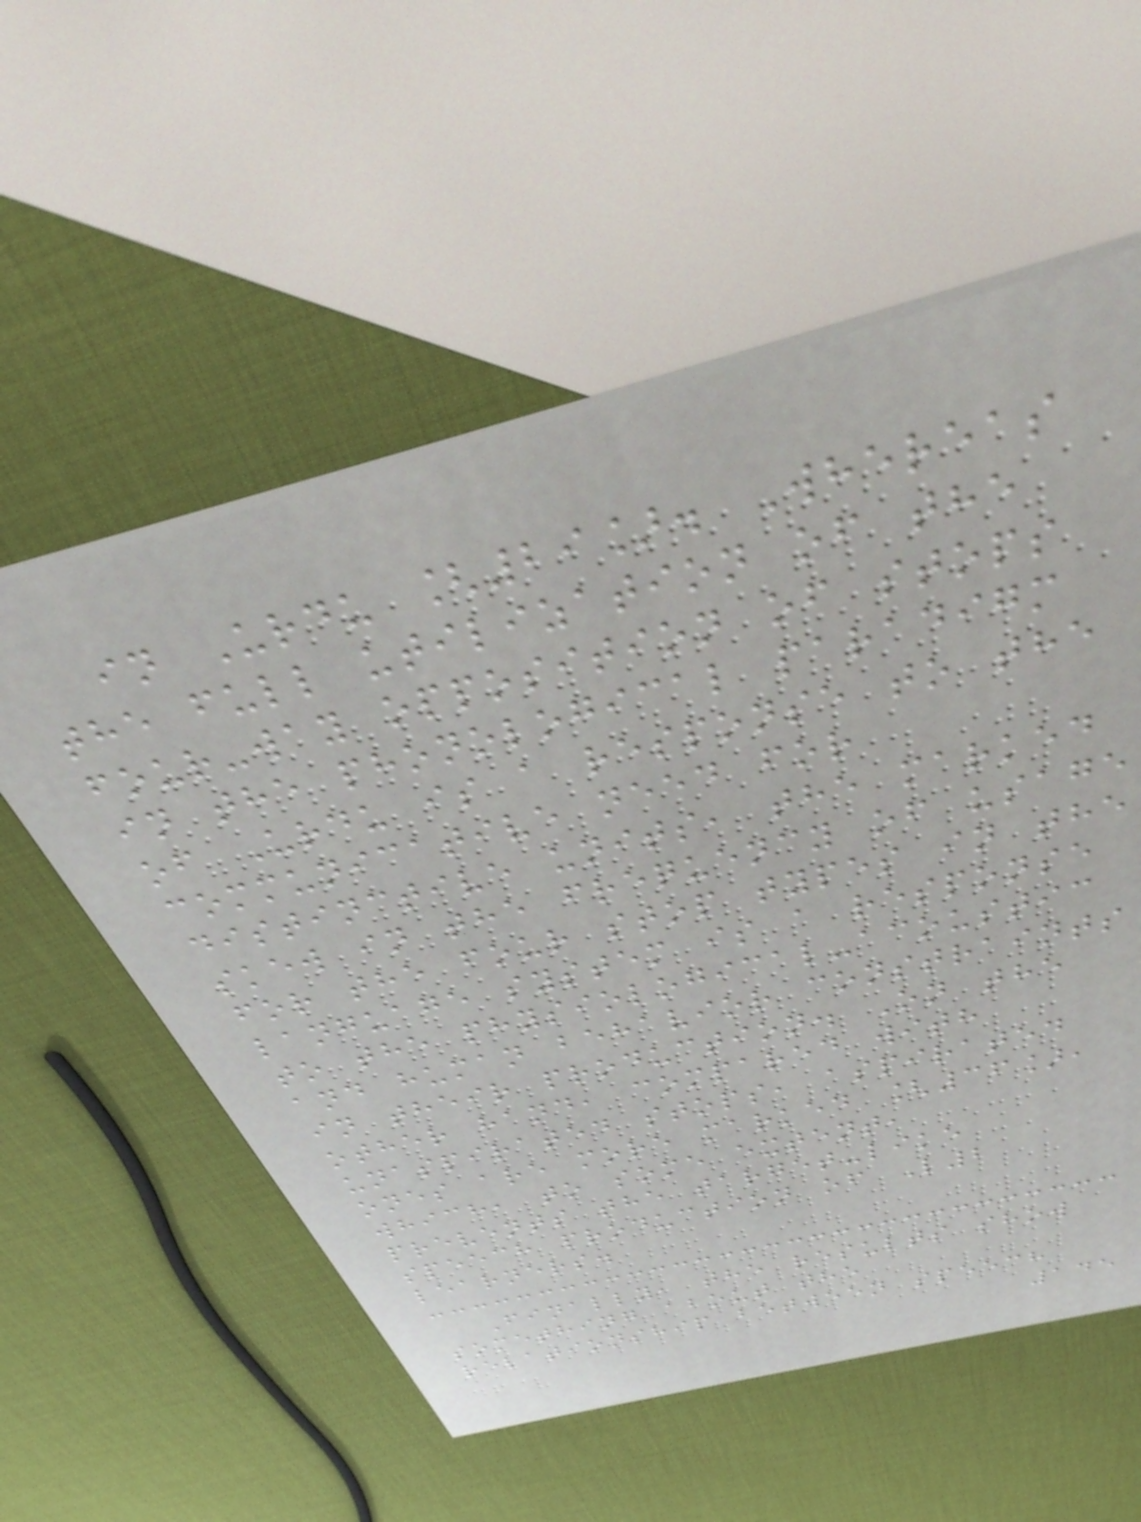in Urdu [29]. Whereas
the full utilization of the
four-way opposition of stops
in the phonological paradigm
of Urdu is a response to the
communicative need for
distinctive units, the marked
skew in the frequency of usage
for the four stop types in the
language system is a response
to the physiological-acoustic
and human behavior constraints
in their production. On the
other hand, compared with
unaspirated stops, aspirated
ones are more marked [36],
which, to some extent,
prevents the target-like
speech production of L2
learners.
Finally, the results show
something about the
relationship between speech
145
